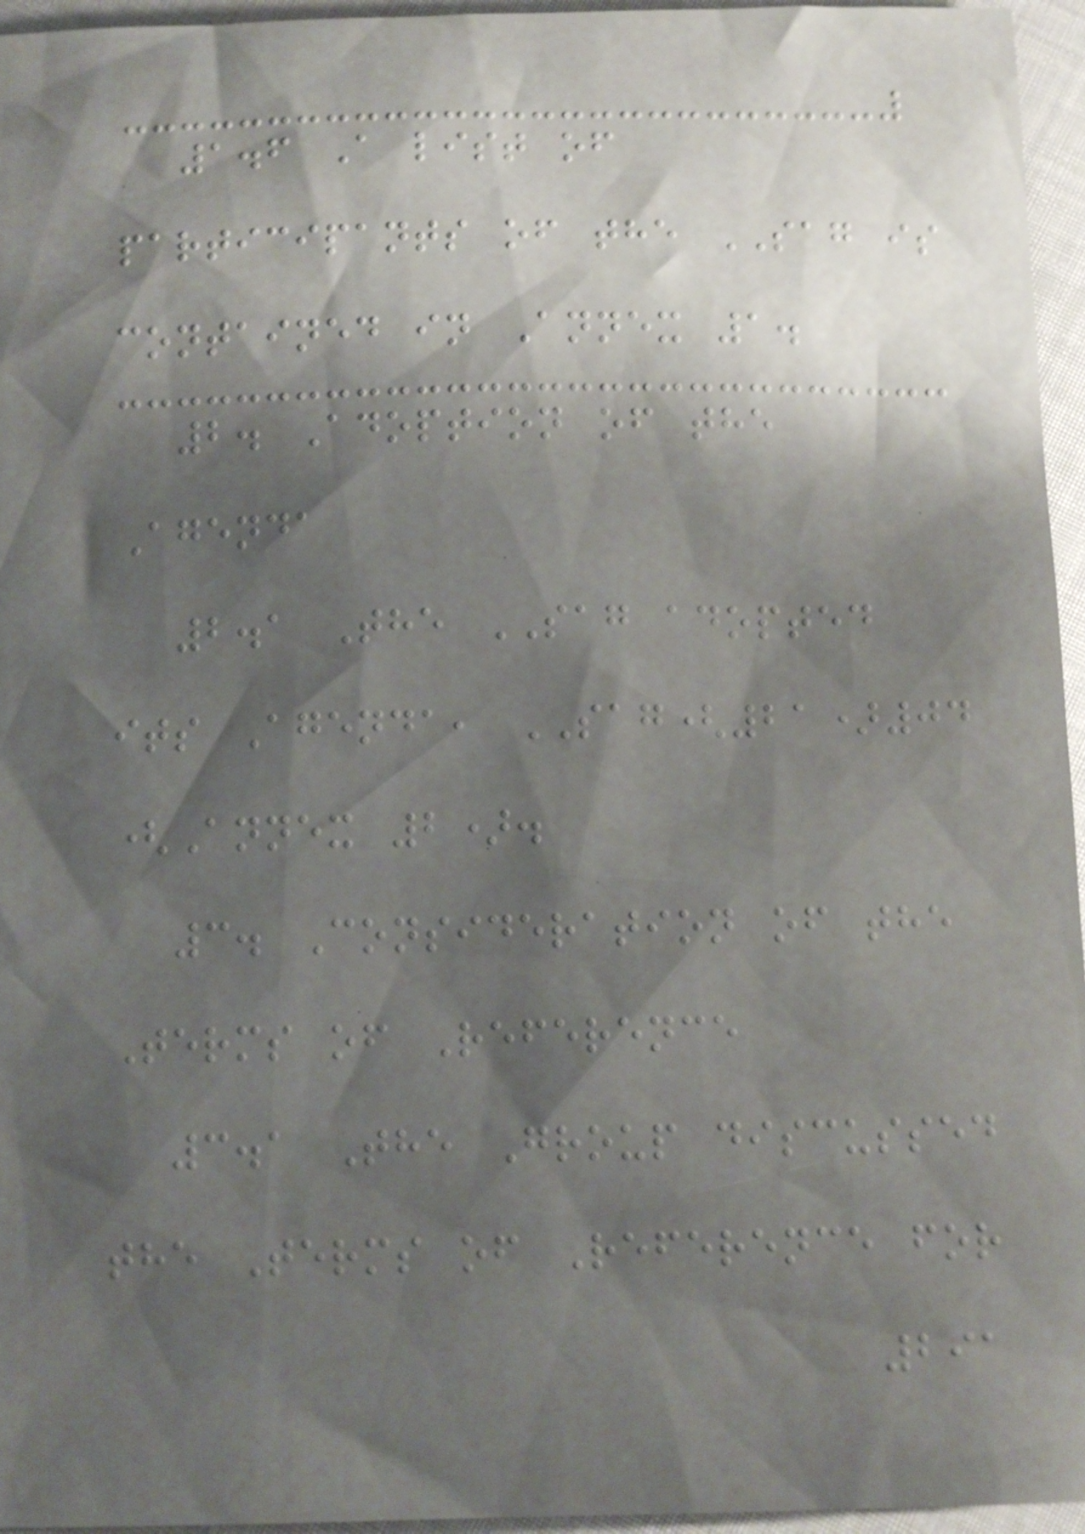1.6 A list of
participants of the SAG is
contained in Annex 1.
2. Adoption of the
Agenda
2.1 The SAG adopted
its Agenda, SAG(21)04
(Annex 2).
3. Consideration of the
Terms of Reference
3.1 The Group discussed
the Terms of Reference for
291
